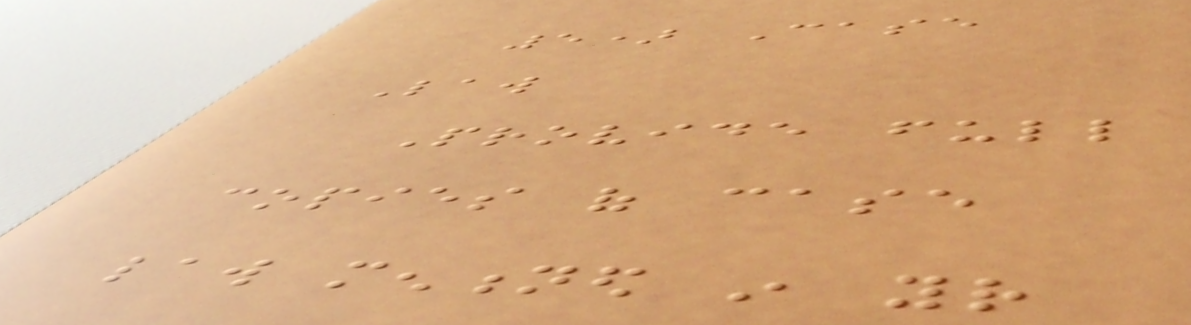5) Case
Law
Provide full
copies of case
law mentioned in your
